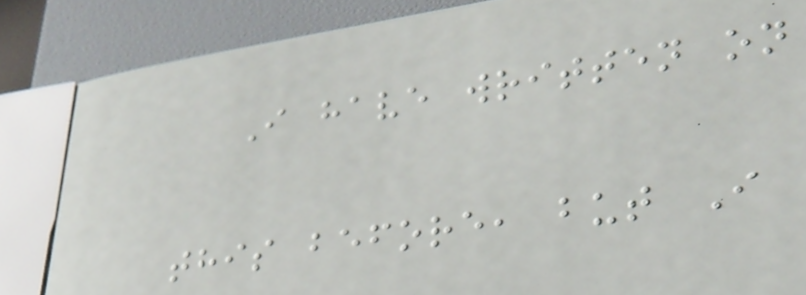I have written on
this before, but I
